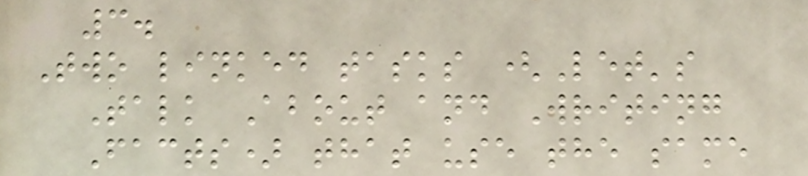3.
Two linked tasks (Let's
Talk About and Writing
Facts) that use the same
